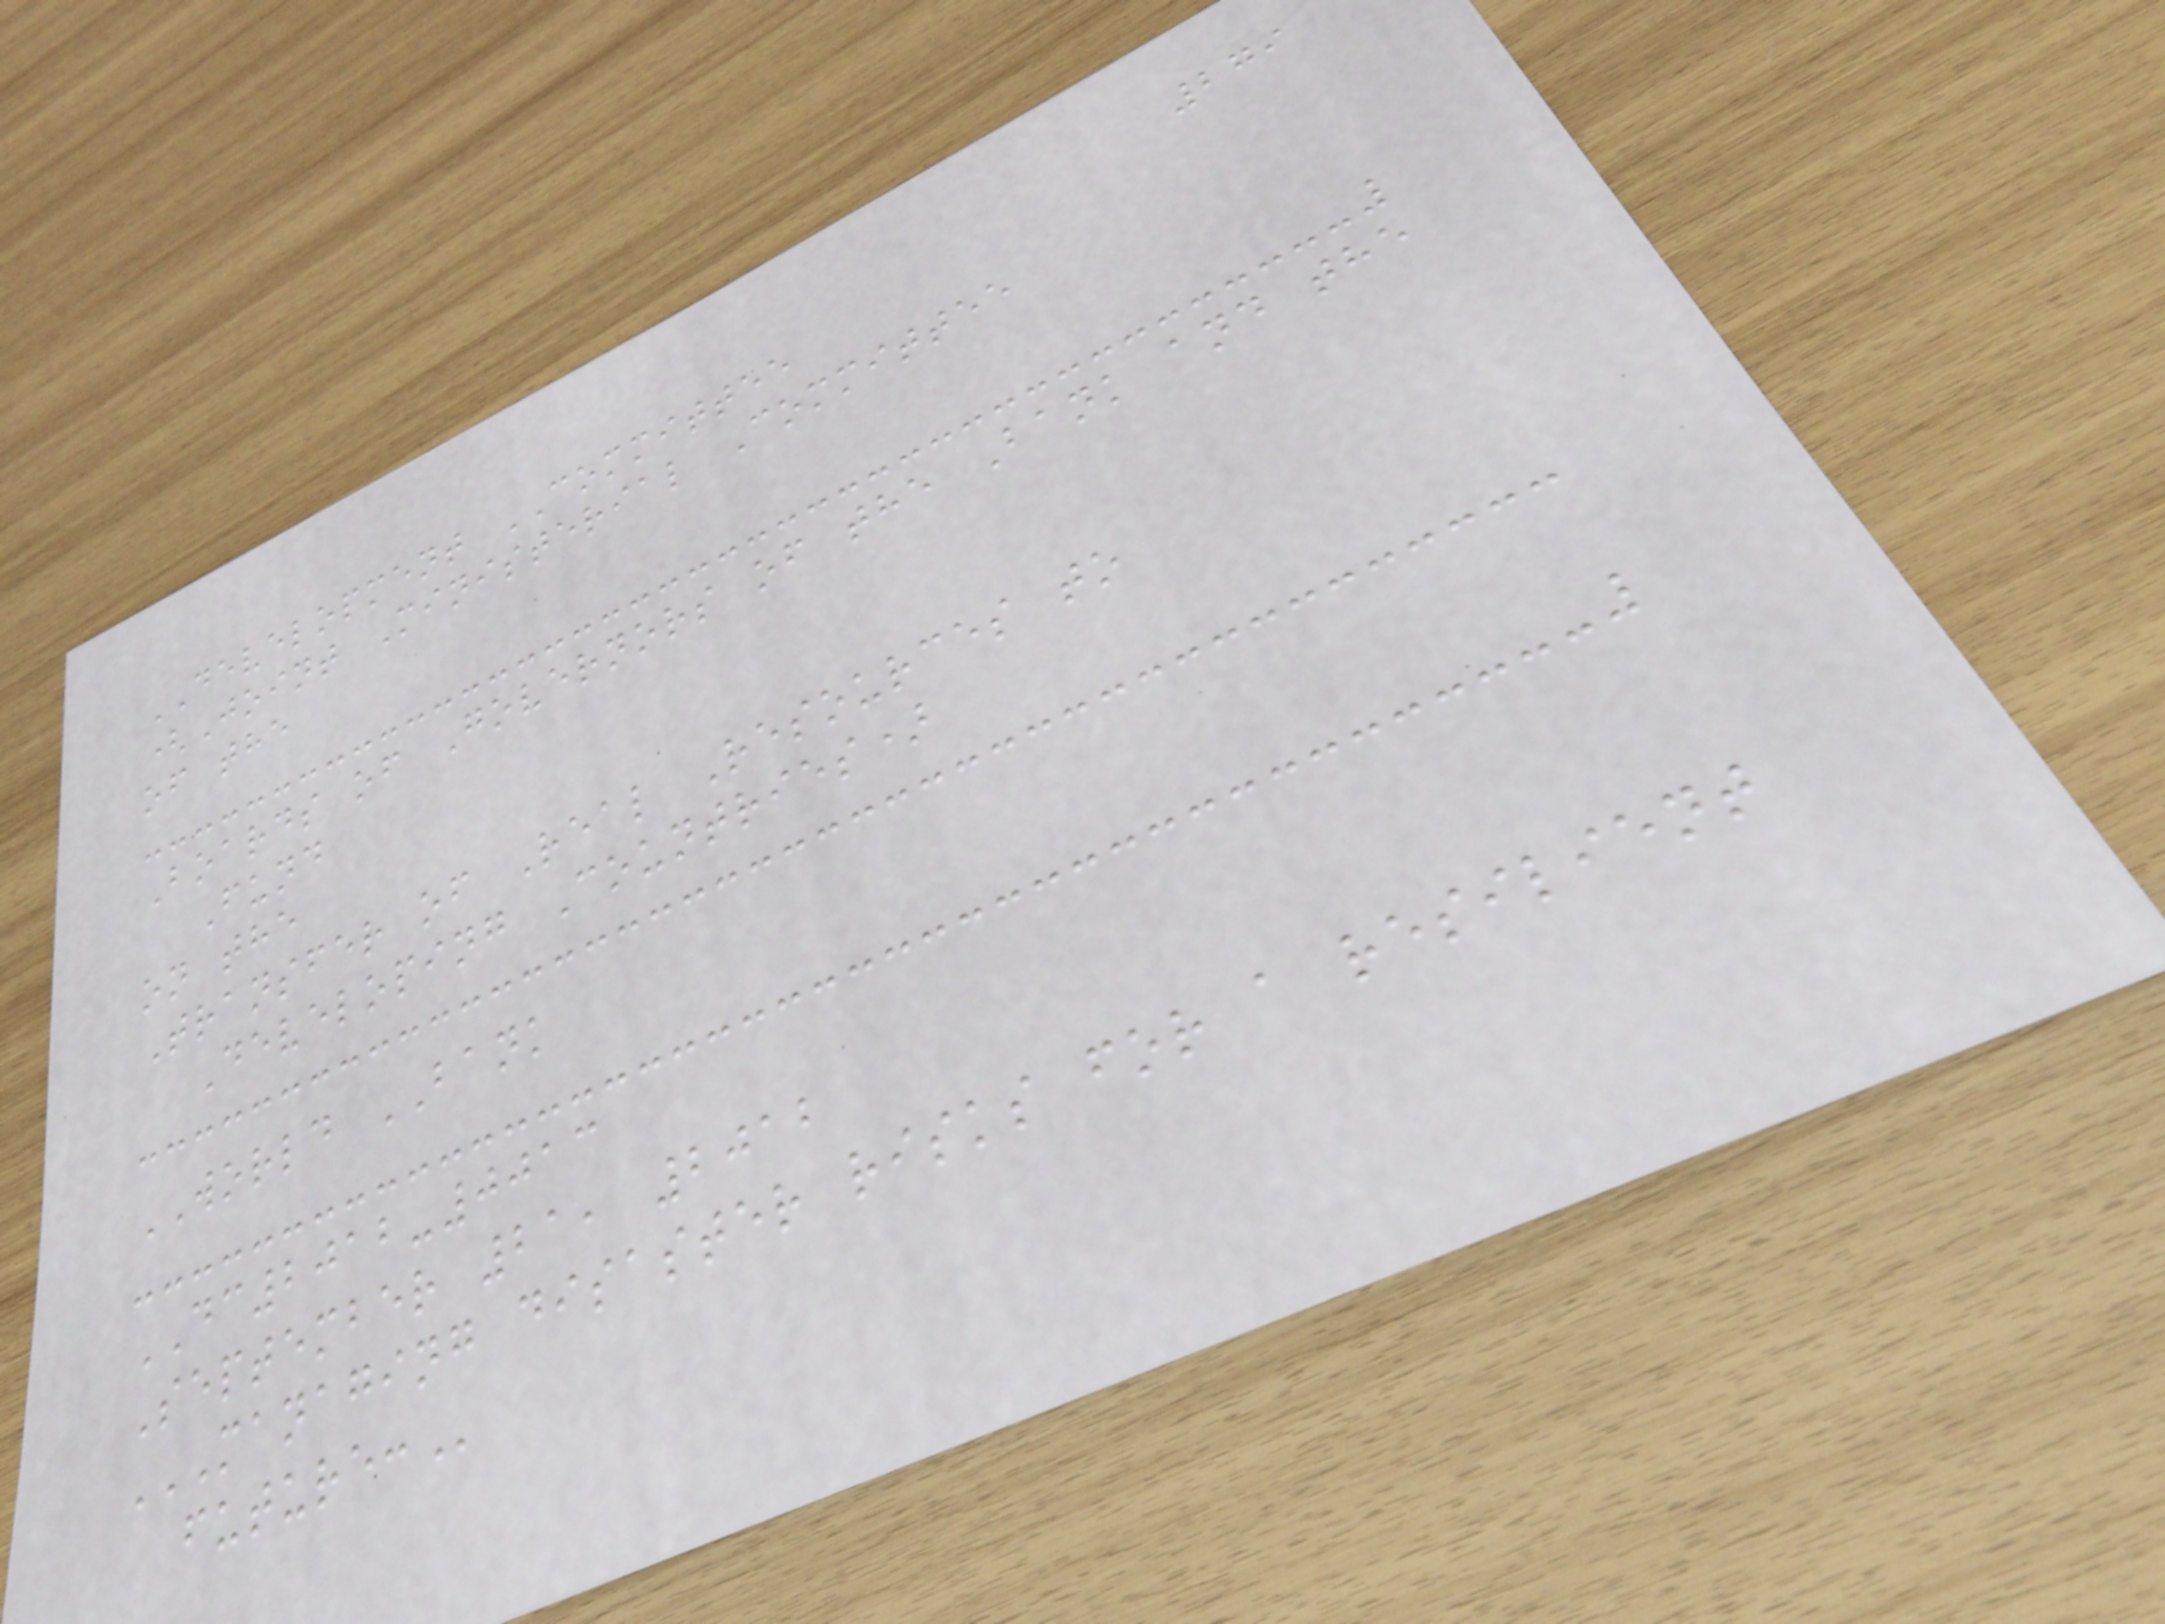279
DEVELOPMENT COMMITTEE
(Joint Ministerial Committee
of the
Boards of Governors of the Bank and the
Fund
on the
Transfer of Real Resources to
Developing Countries)
WORLD BANK
DC2012-0013
September 21, 2012
MANAGING DISASTER RISKS FOR A RESILIENT
FUTURE:
